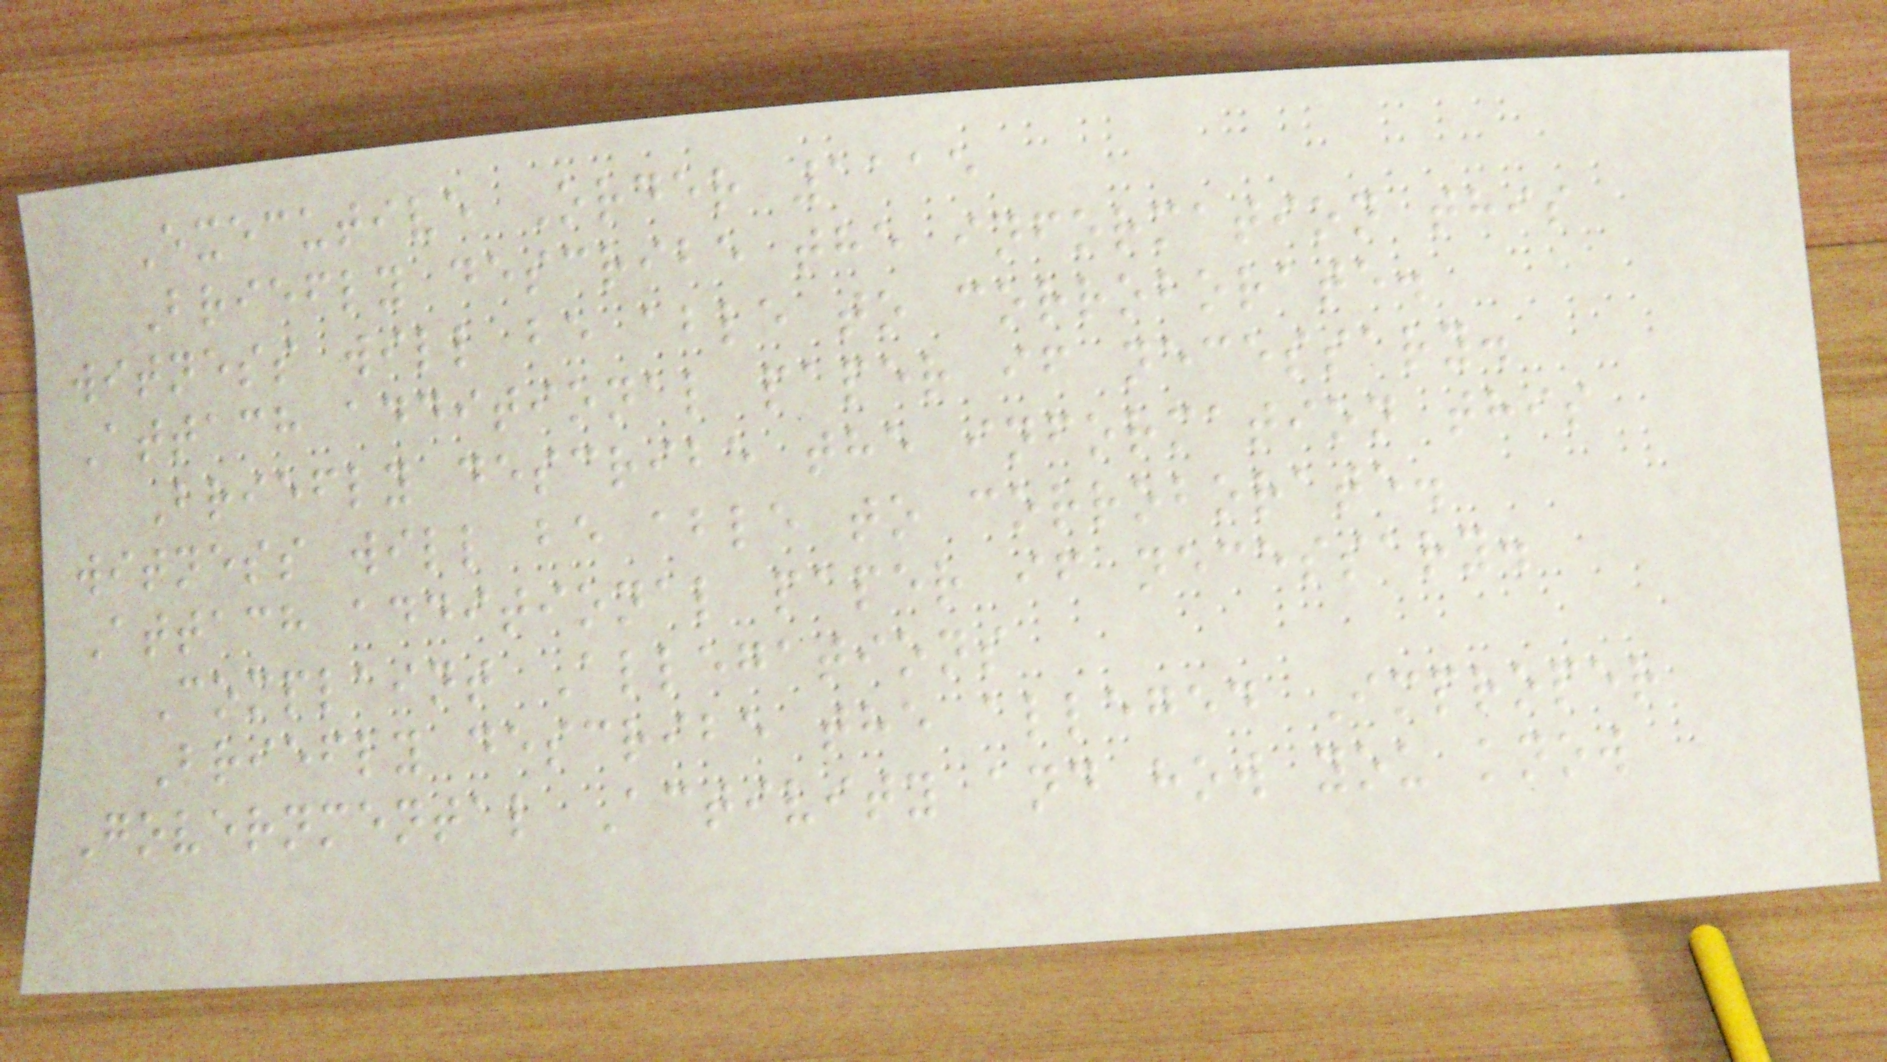Executive Order 1115
Briefly describe the information this
witness will be able to corroborate.
Attach additional paper if necessary.
Briefly describe the information this
witness will be able to corroborate.
Attach additional paper if necessary.
Complaint Allegations
Briefly describe the alleged Improper
Governmental Activity and how you know
